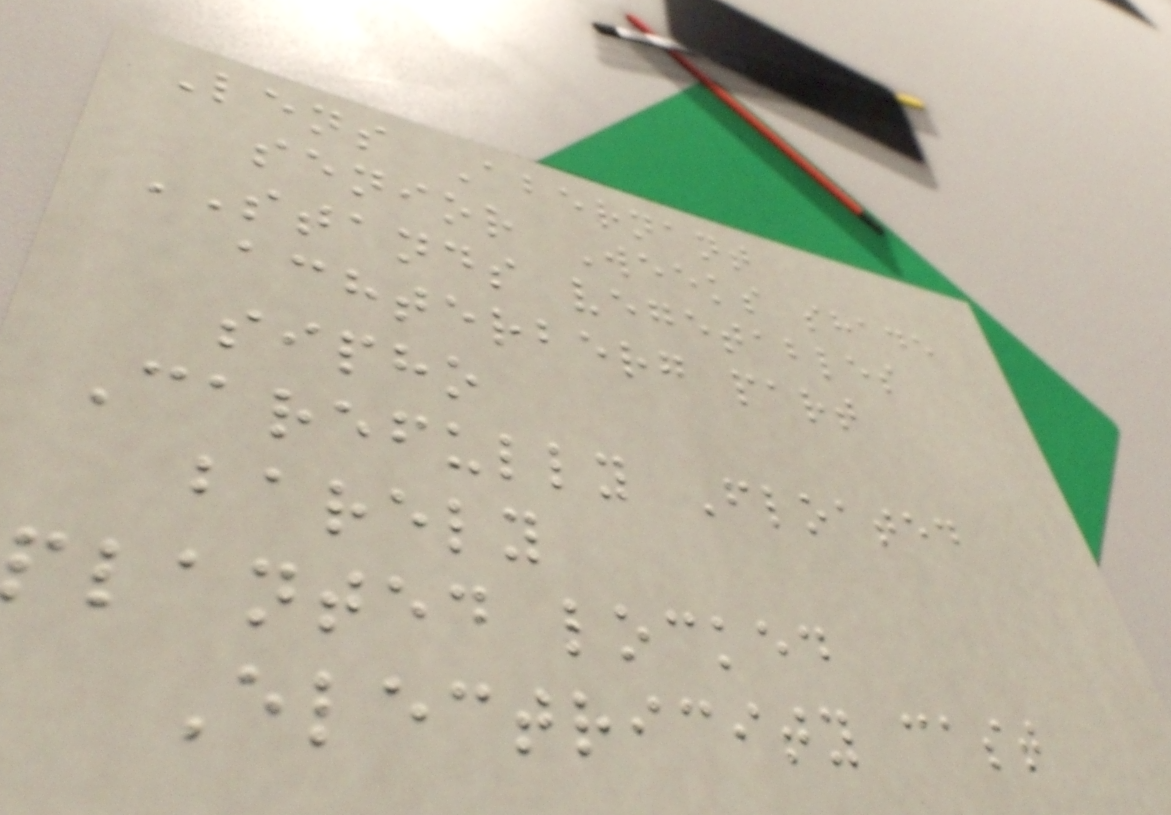Lens Abernant
senior Weeks shade
STANDS vegetables
achterberg part
sipho
Carefully Floated
barely
planted locked
Electricity cast
